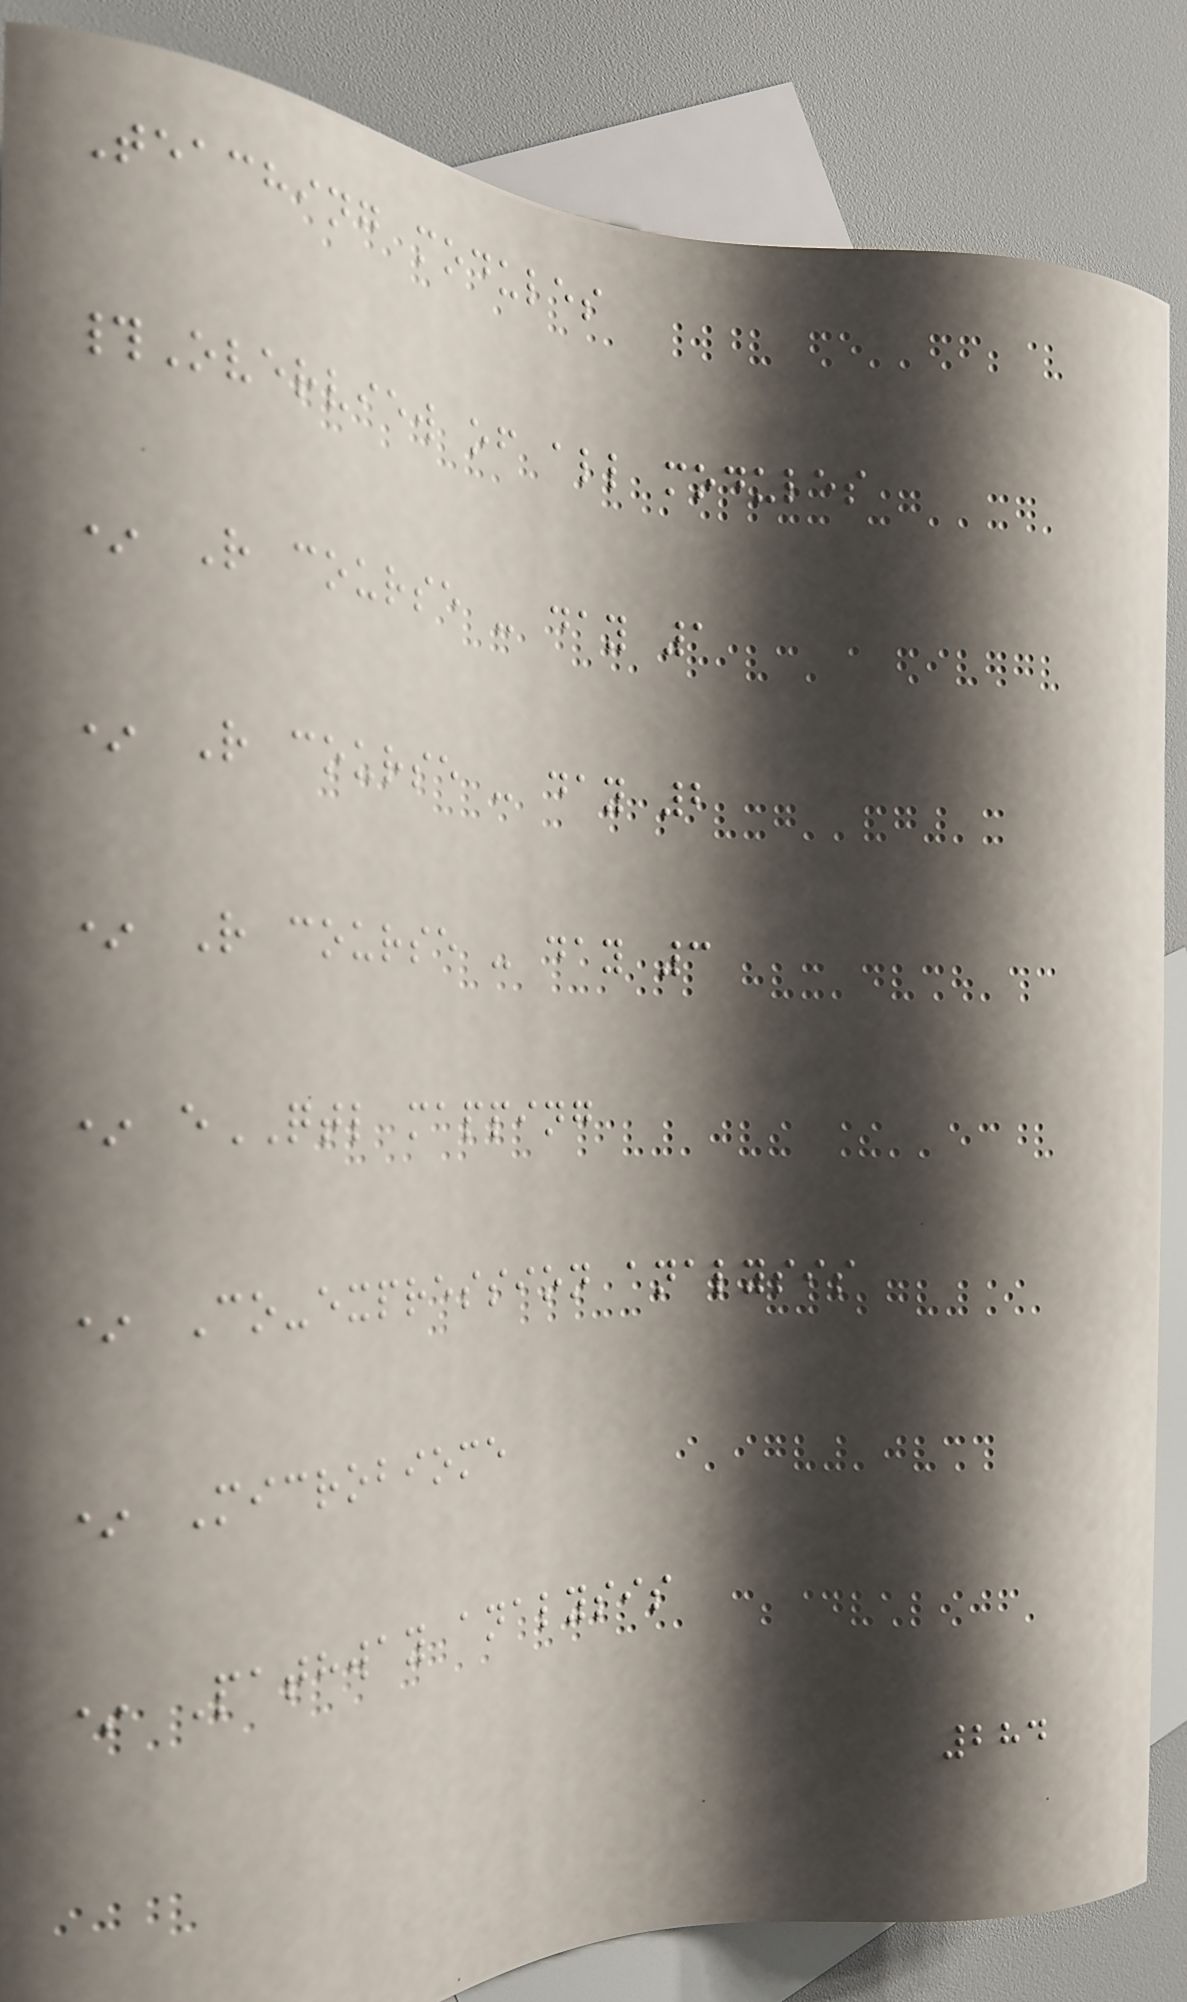Teaching modules
#Overview of all modules
* R course - day 1
* R course - day 2
* R course - day 3
* eQTL mapping
* Co-expression analysis
* Microbiome
* Pathway analysis
284
